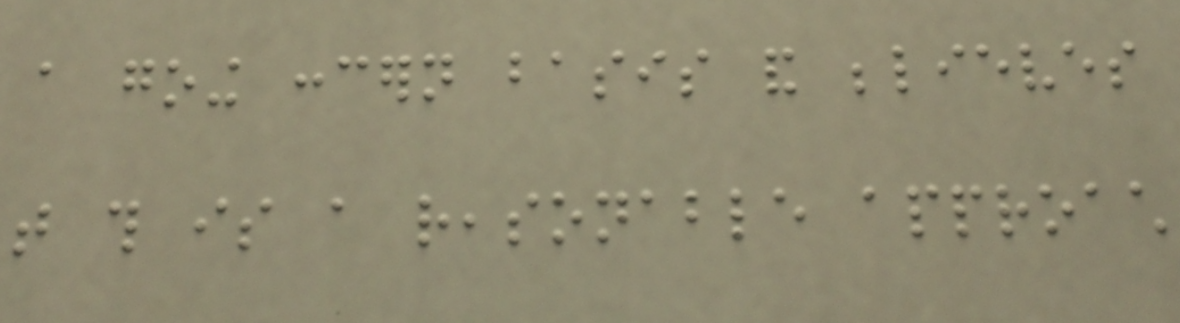a going concern basis and believes
that this is a reasonable approach
